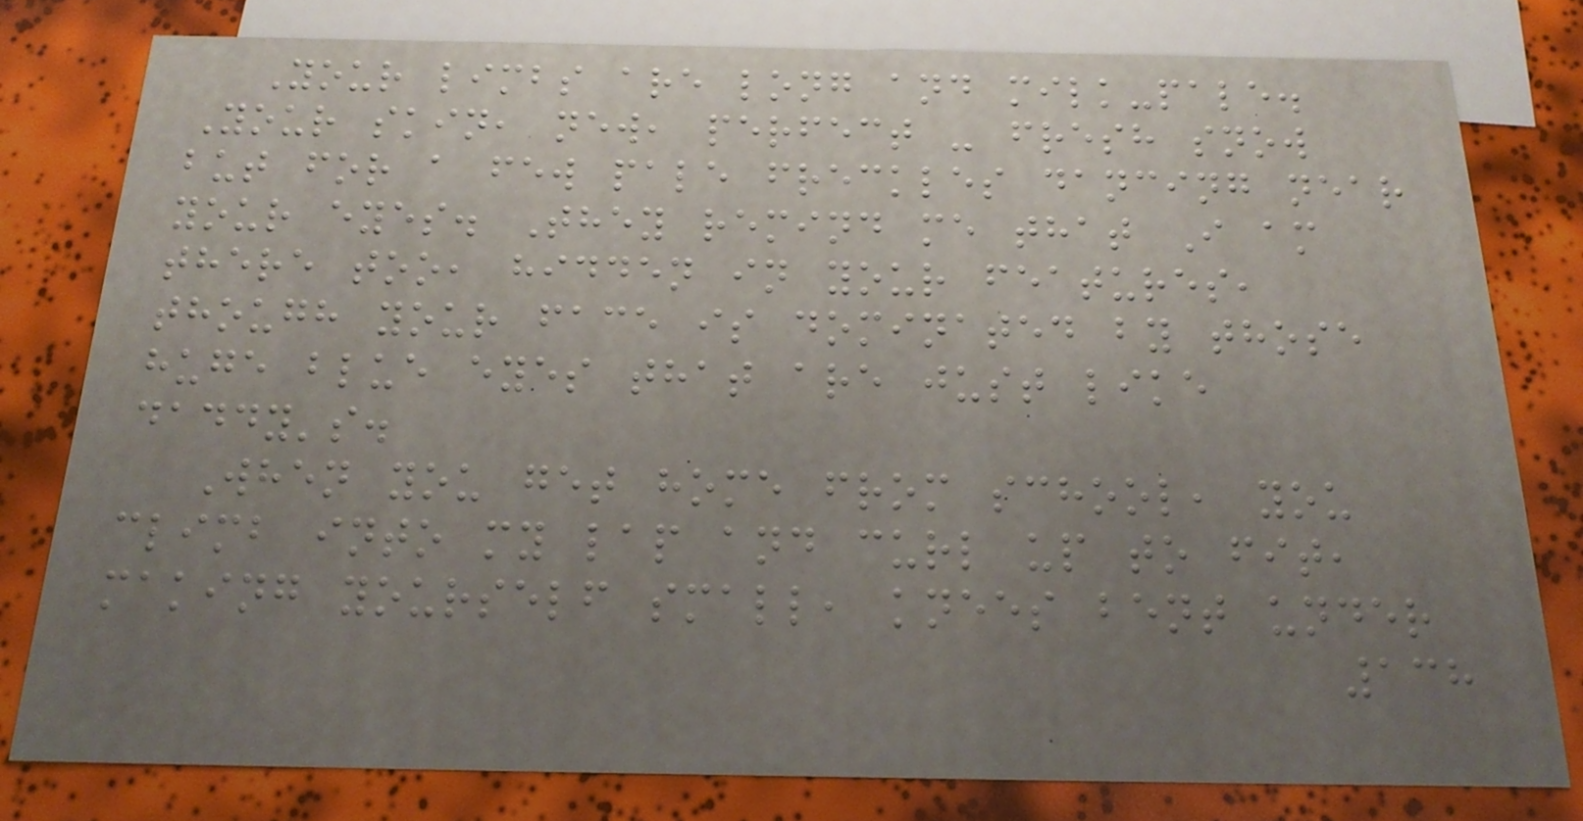Your limbs are long and milk-pale.
Your skin, new, perfect - fresh snow
but for a few pale freckles dancing near
your eyes. They remind me that I am
there too, hidden in your features,
though your face is dominated by those
huge blue eyes that are just like
daddy's.
When you get home from school, you
climb into my lap and curl up to fit,
making yourself small, knees bent under
138
